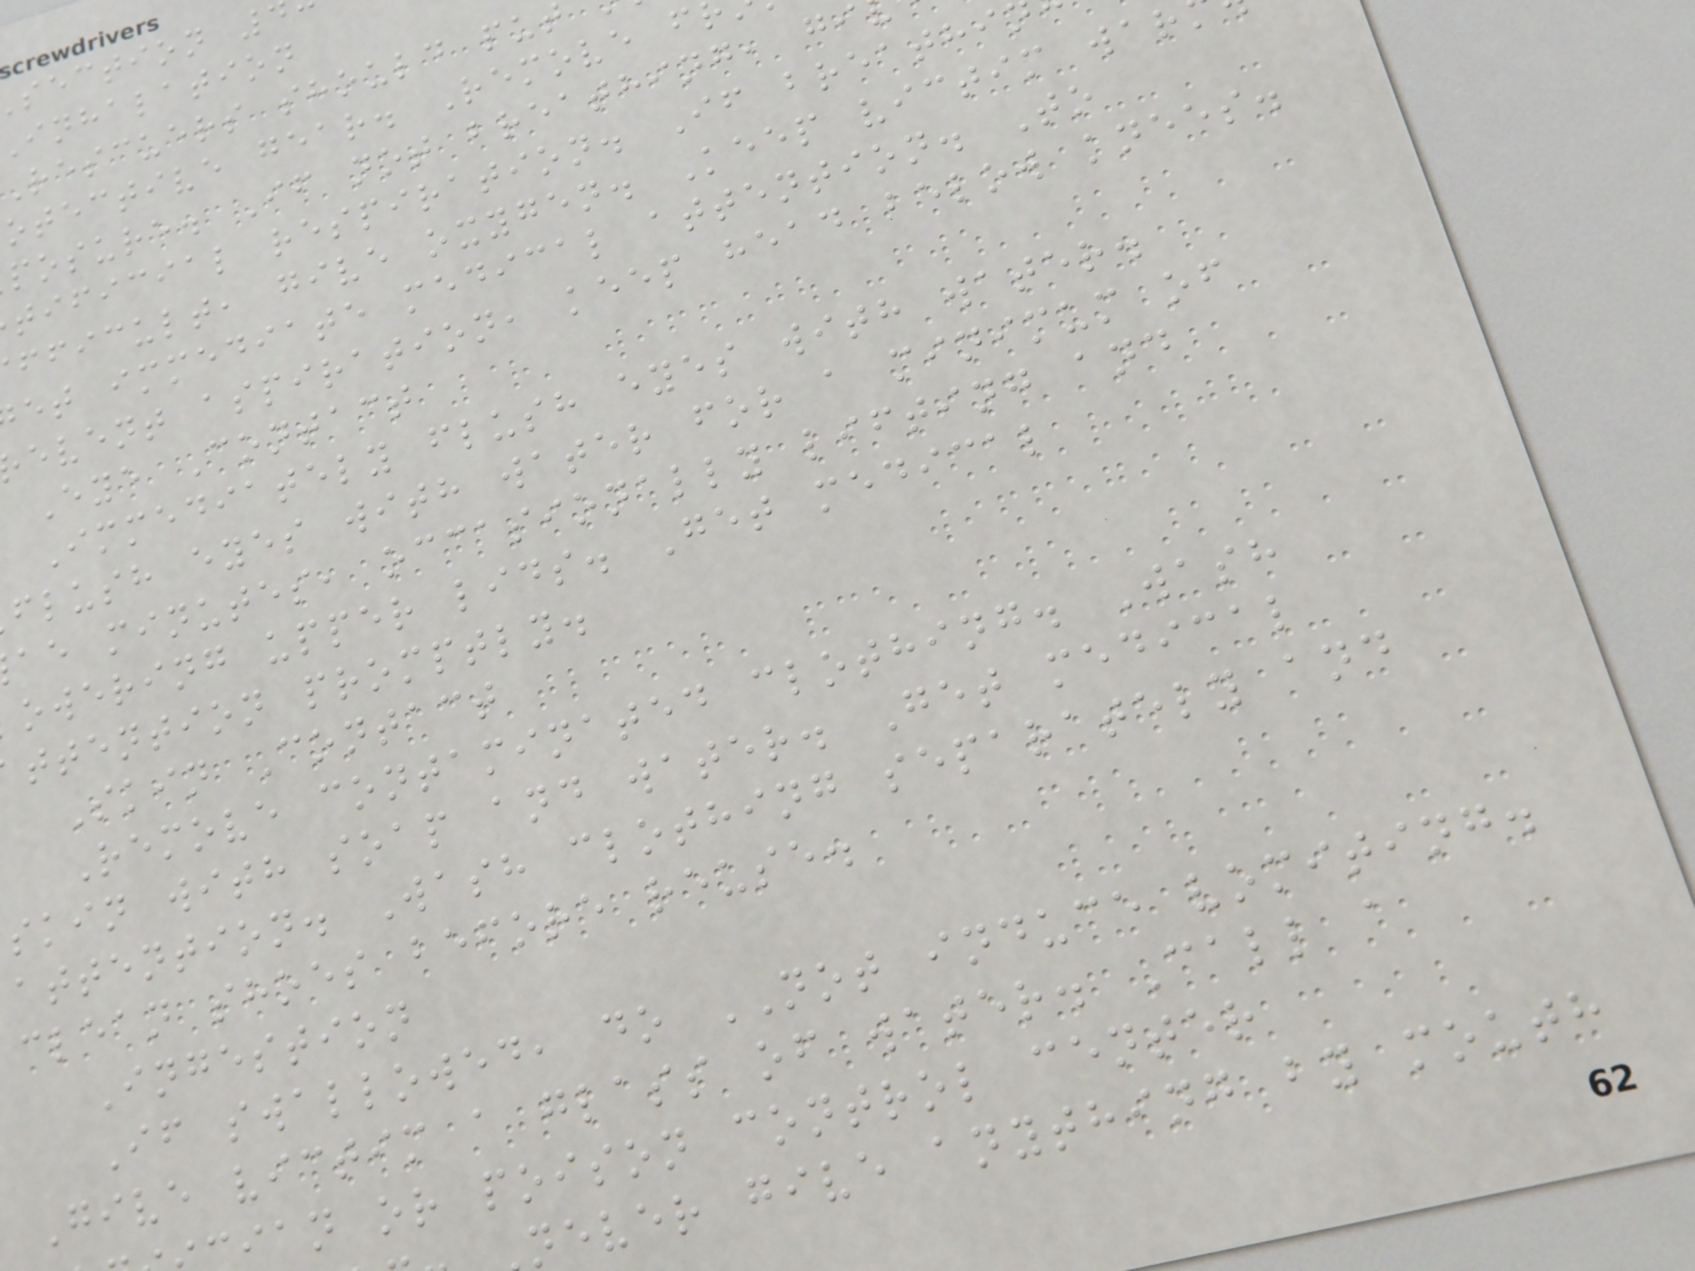inhalation
Rescuers should put
otective gear. Remove f
posure. If not breathing, gi
tificial respiration. If breathi
fficult, give oxygen. Keep victim war
et immediate medical attention. To
event aspiration, keep head below knees.
Eye Contact
Immediately flush eyes with water.
flush eyes with water for a minimum of
ae minutes, occasionally lifting and
owering upper lids. Get medical
ttention promptly.
Skin Contact
Remove contaminated clothing. Wash
skin with soap and water. Get medical
attention. Wash clothing separately and
clean shoes before reuse.
Ingestion
If swallowed, do NOT induce vomiting.
Give victim a glass of water. Call a
ian or poison control center
never give anything by mouth
